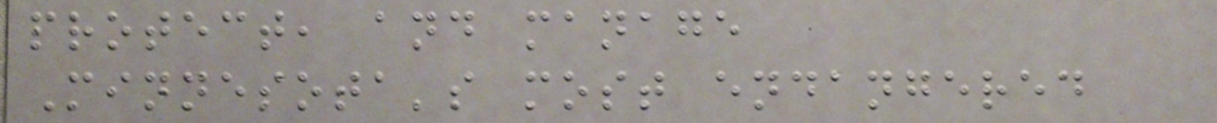protect, and manage
Minnesota's most endangered
